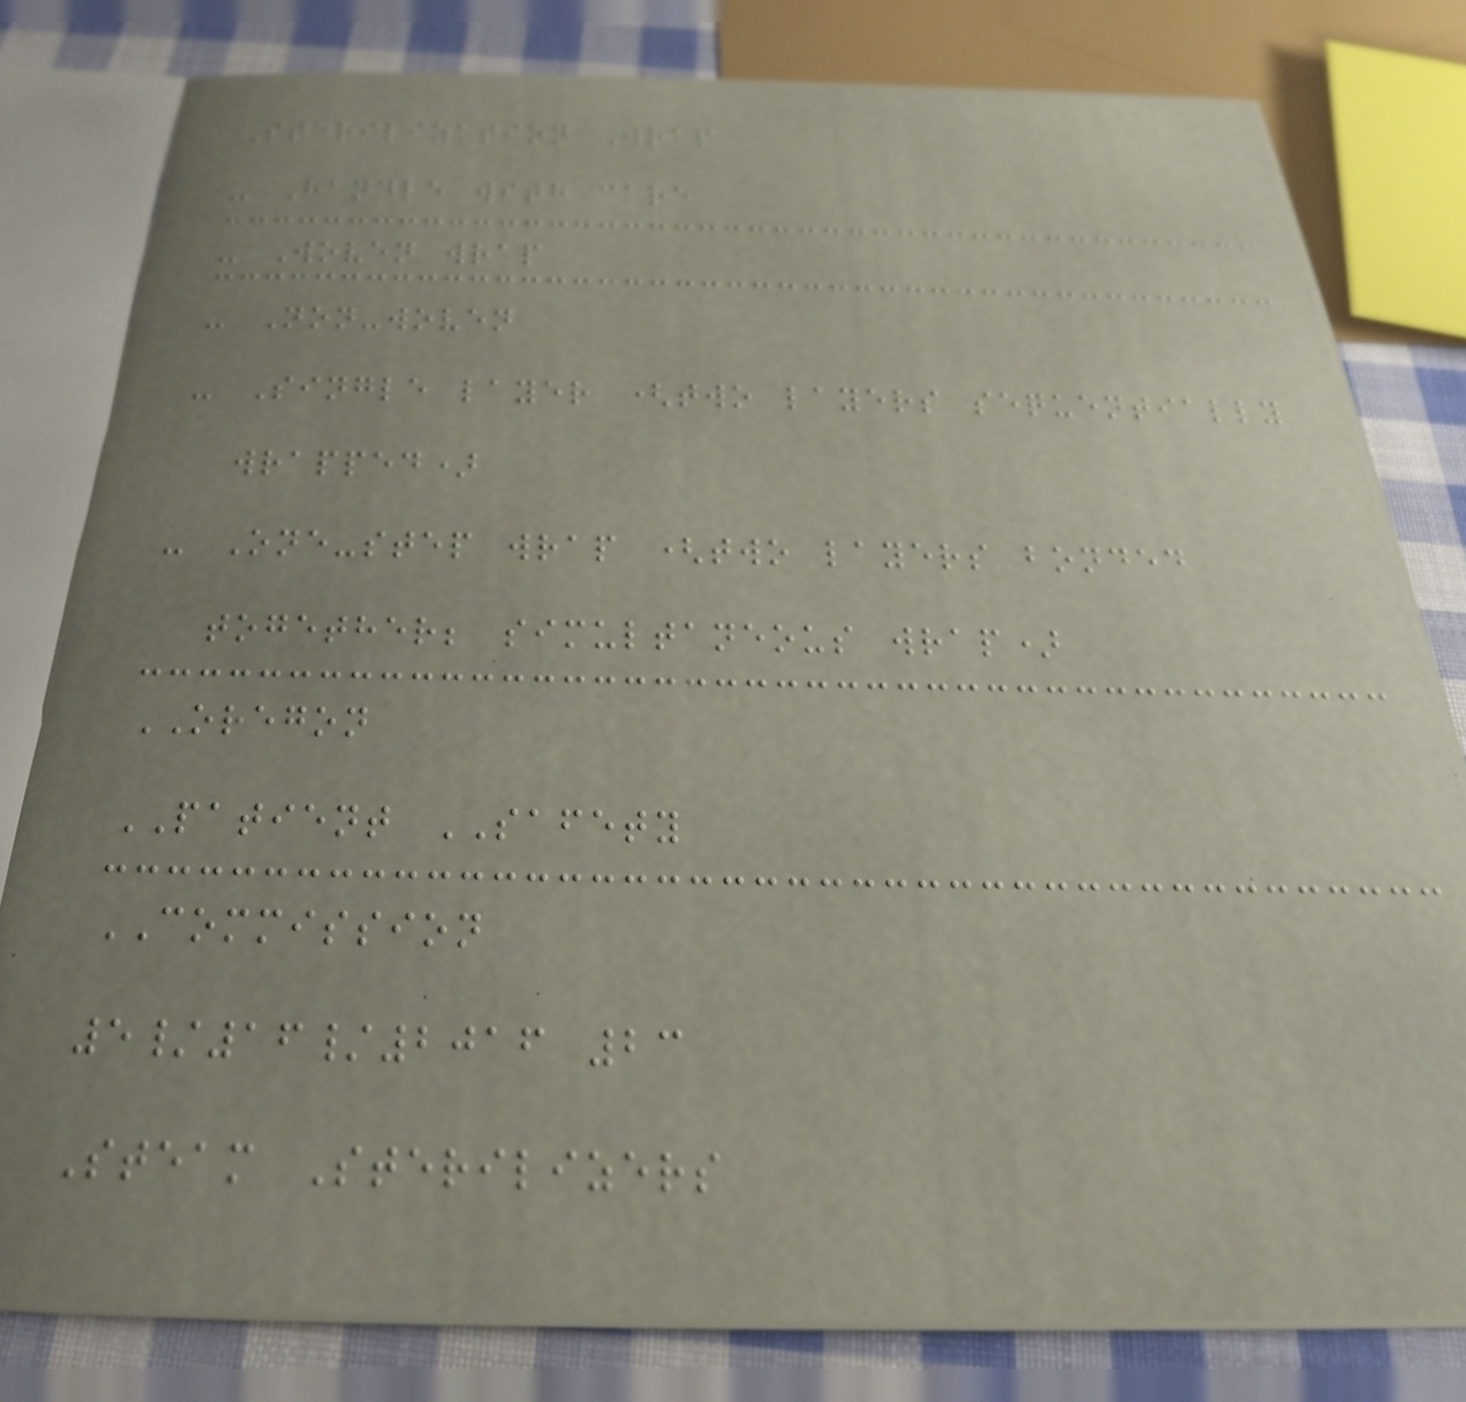Sterilization Wrap
- Handle with care
- Woven wrap
- Non-woven
- Single layer (two layers sequentially
wrapped)
- One-step wrap (two layers bonded
together; simultaneous wrap)
OREGON
PATIENT SAFETY
COMMISSION
5/16/2016 23
Steam Sterilizers
